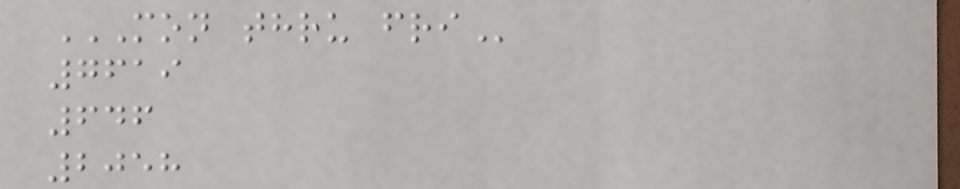MON THRU FRI
7619
646
2058
